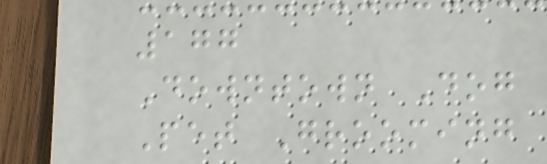177
Downtown Dog
Pet Grooming
